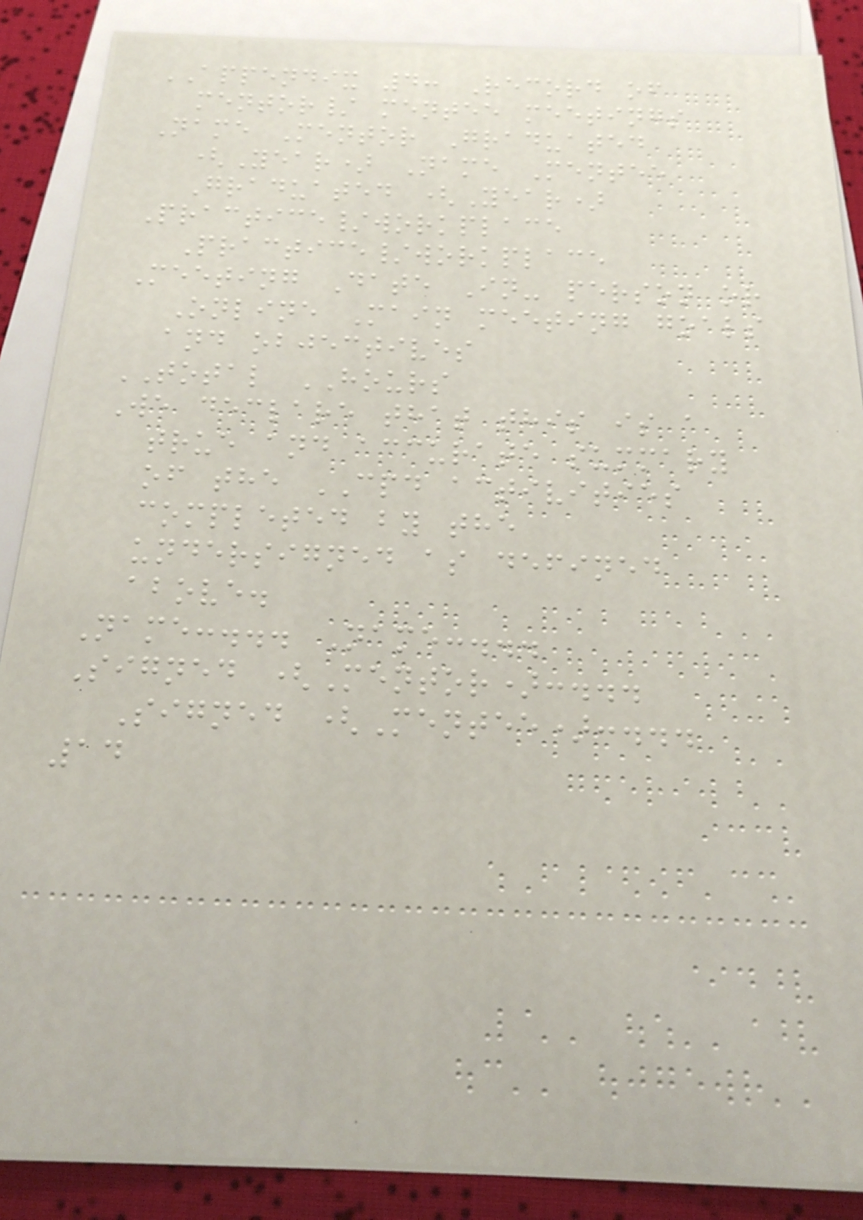APPENDIX 4: Record of
mentor/ mentee meetings
Name Mentor Graduated
(Year) Name Mentee
Graduated (Year)
Practice/workplace
Practice/workplace
Meeting Date In- person or
Online Main meeting goals
and objectives
TOTAL HOURS
We declare that this is a
true and accurate summary
of the CPD activities
completed by the
undersigned as defined
above.
Name:... Name:...
Signed (Mentor):...
Signed (Mentee):...
14
